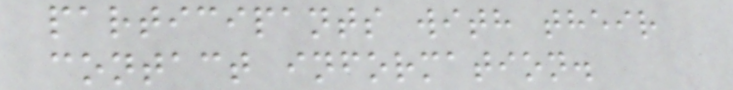participants with their
contact information.
